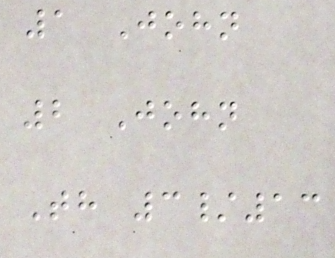1 John
2 John
Th 3/13
